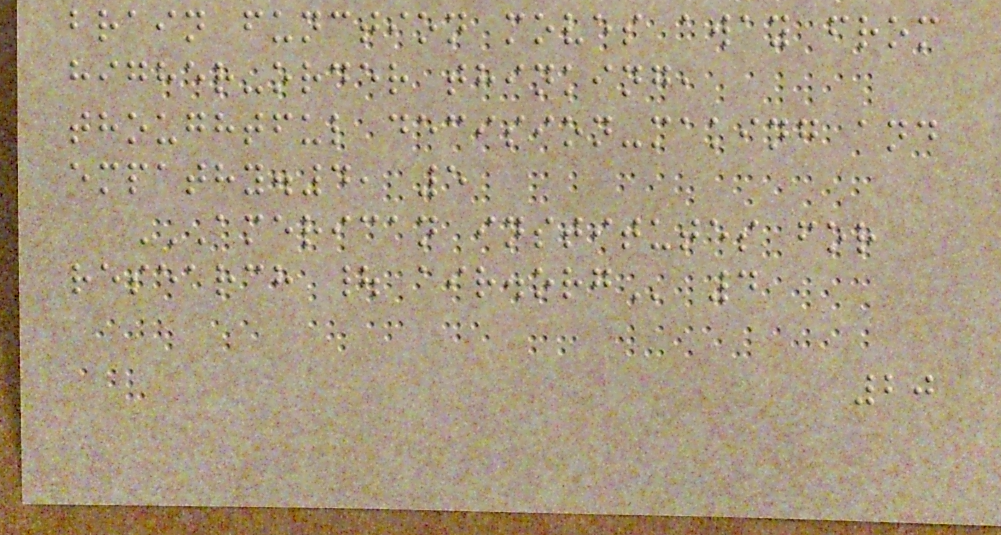brain function moves away from
higher-order thinking,
thoughtful decision-making and
empathy.4, 5
AMERICAN INSTITUTES FOR
RESEARCH | AIR.ORG 4
20
